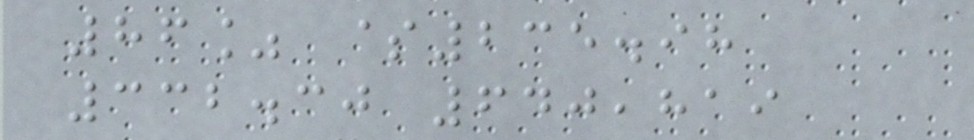86% $235.98
332.30 640,819
